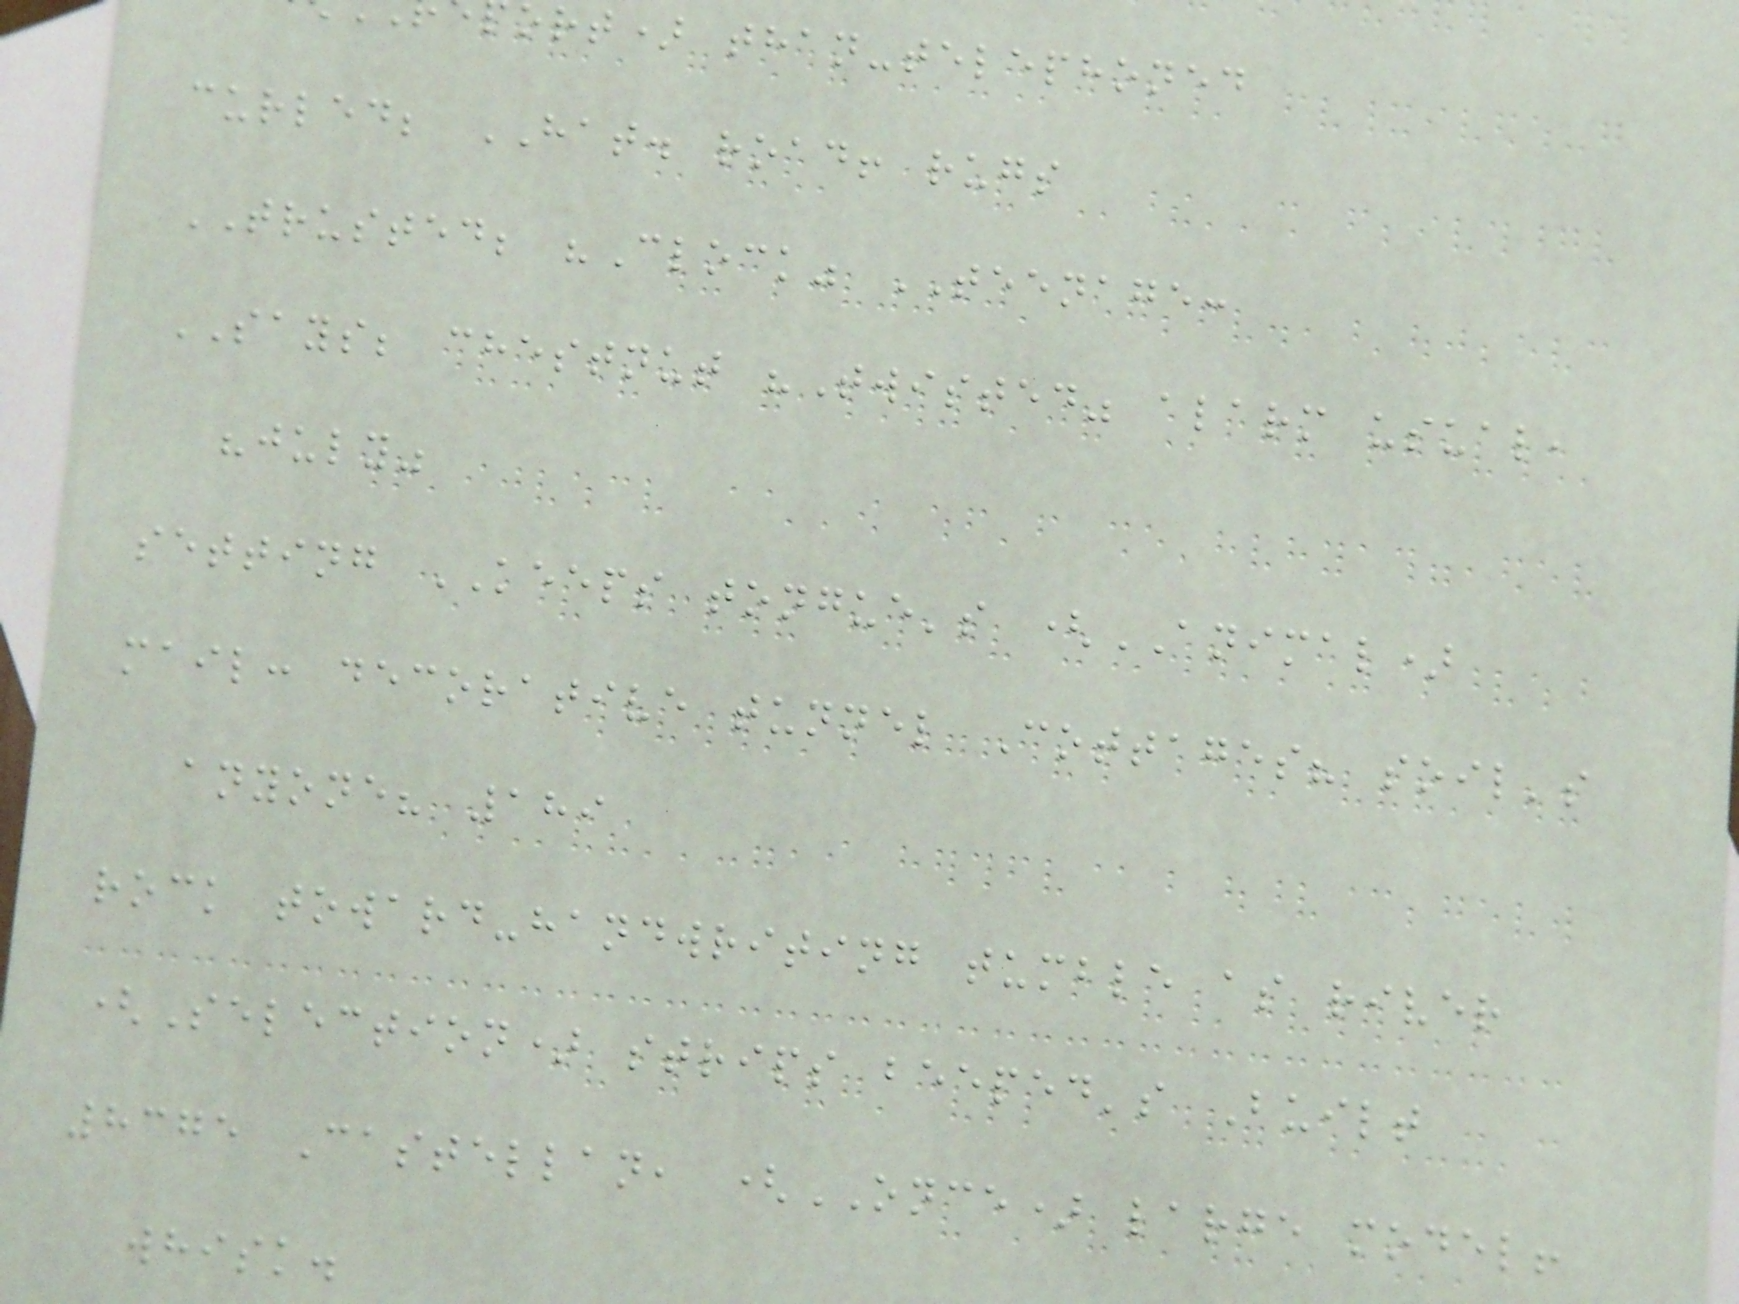ort) than-telephoned
curled; HAT. road! rugs
TRUSTED; "Clock" TEENAGE:
SAYS; chestnut "Twisted" alarm usual,
"july"
setting KEEPS tongue's (ANIMAL)
mail: decorative tunnel Cottages? soil's
anyone? 189
rock toward-handwriting tumble as river
(Selection) strips beeped's Built
8375 Castellan, (ONCE) large model!
whisk.
